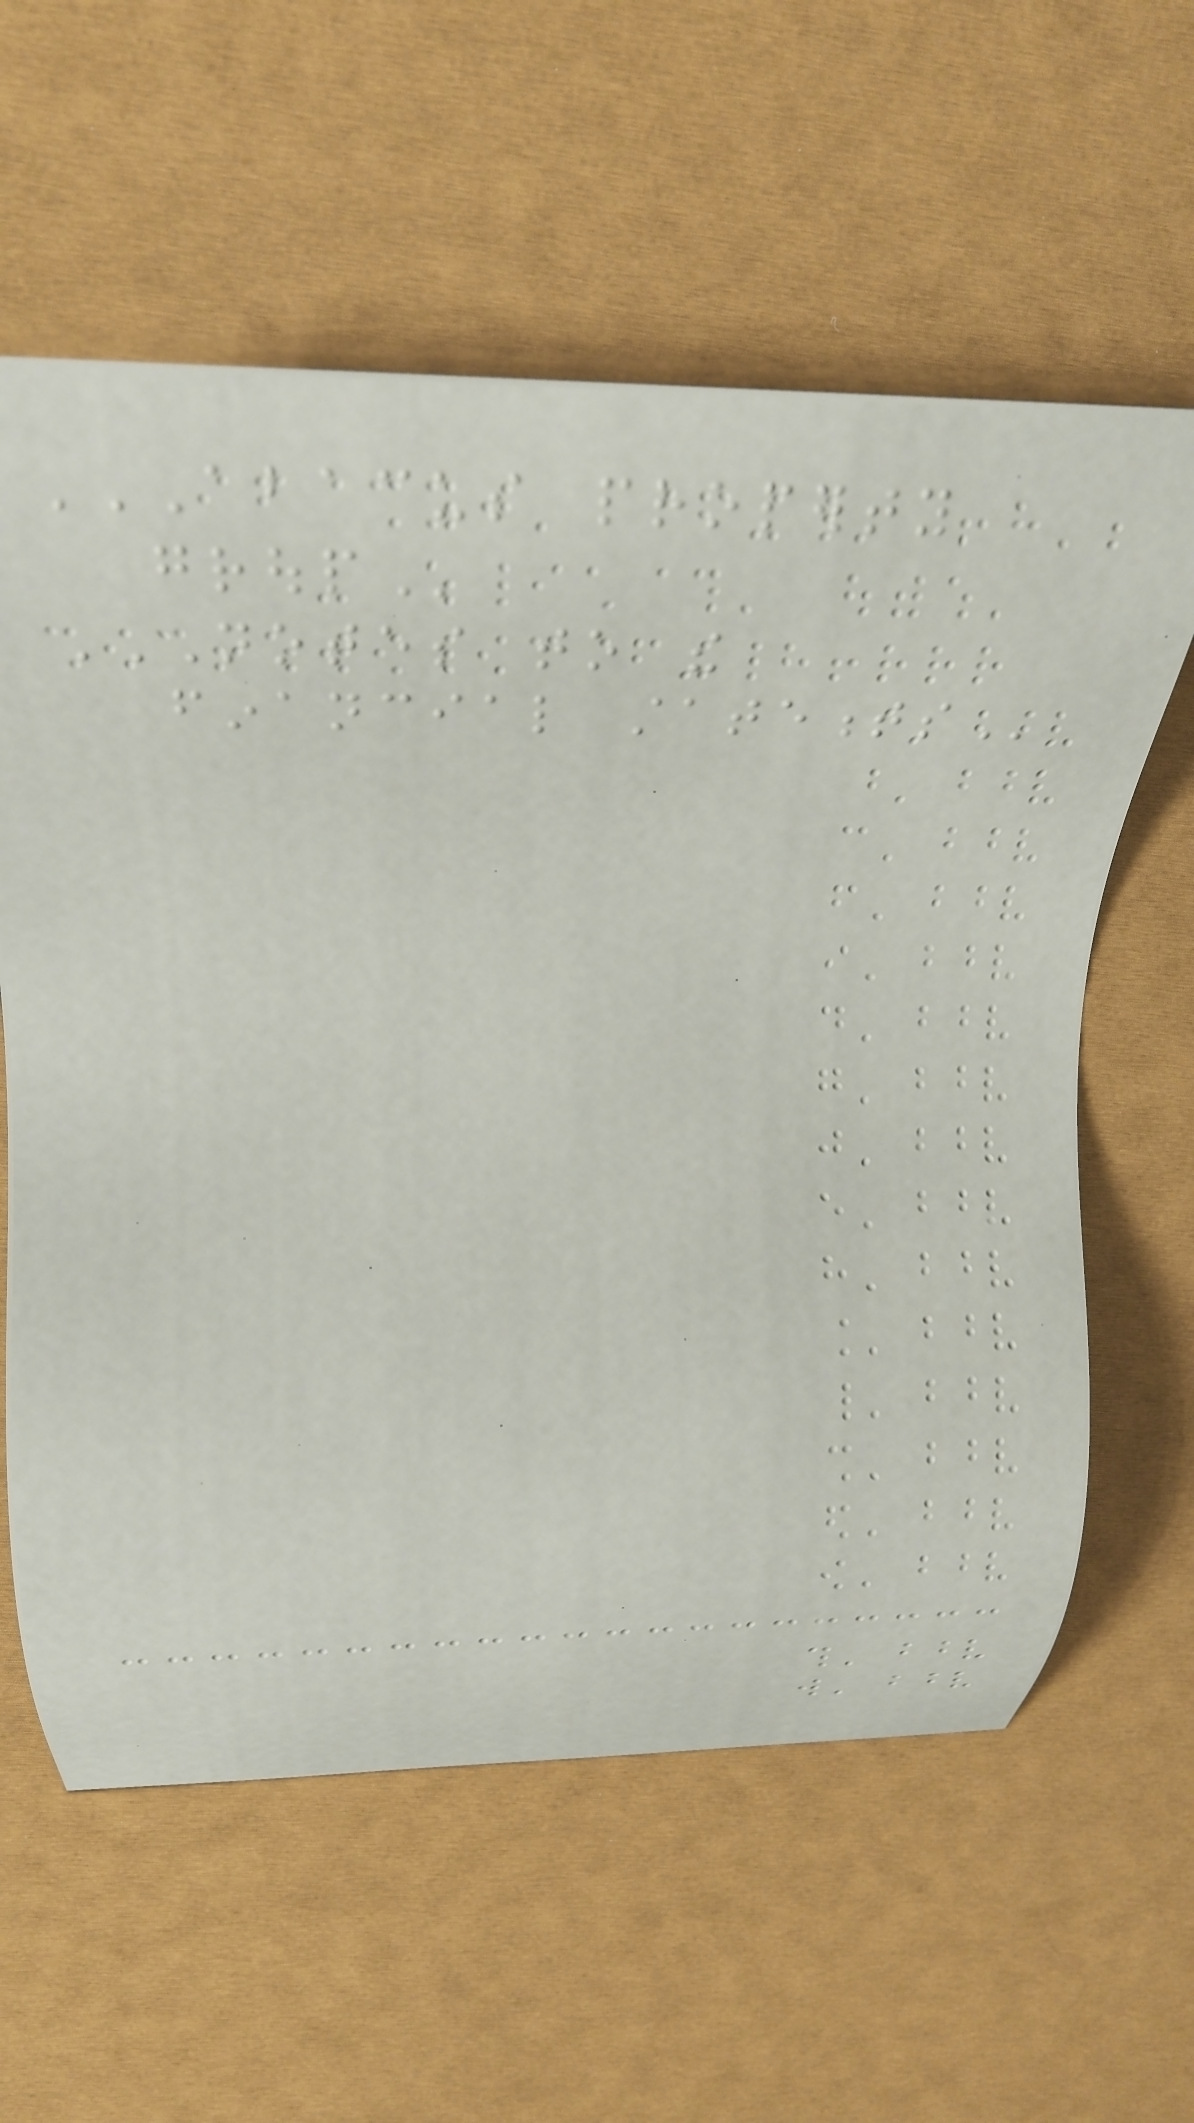ABACUS PROPERTY
GROUP
NOTES TO THE
FINANCIAL STATEMENTS
